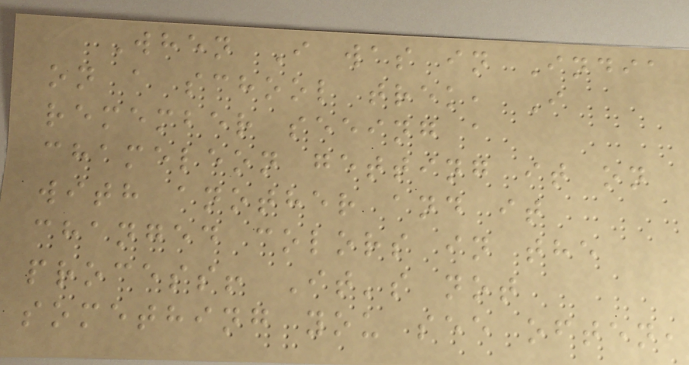When I was in India
on a school trek, I
remember seeing a
chameleon getting it on
with another and it
changed colors in the
process! It's not
something you see often,
